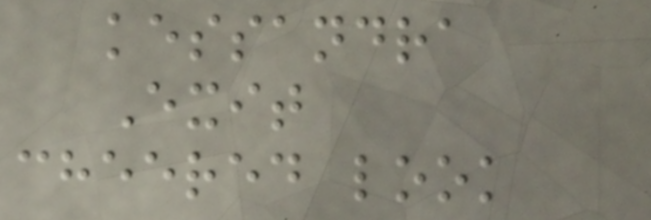kessandra
Exit
cheered look
